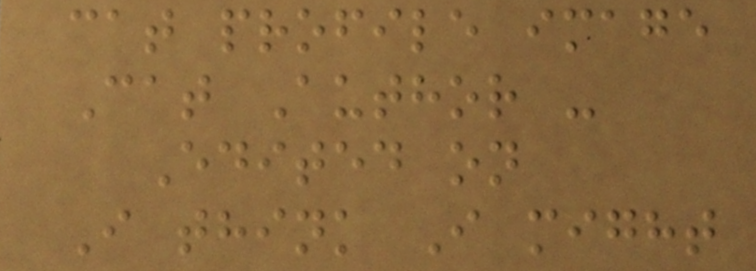cat profile image
Cat Author -
Edited on
I think I might
